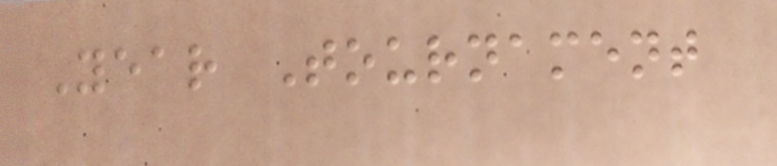Year Tournament
